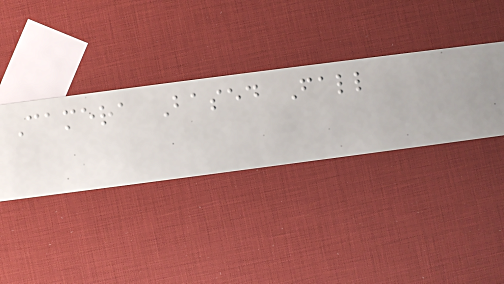Camera Based Fall
